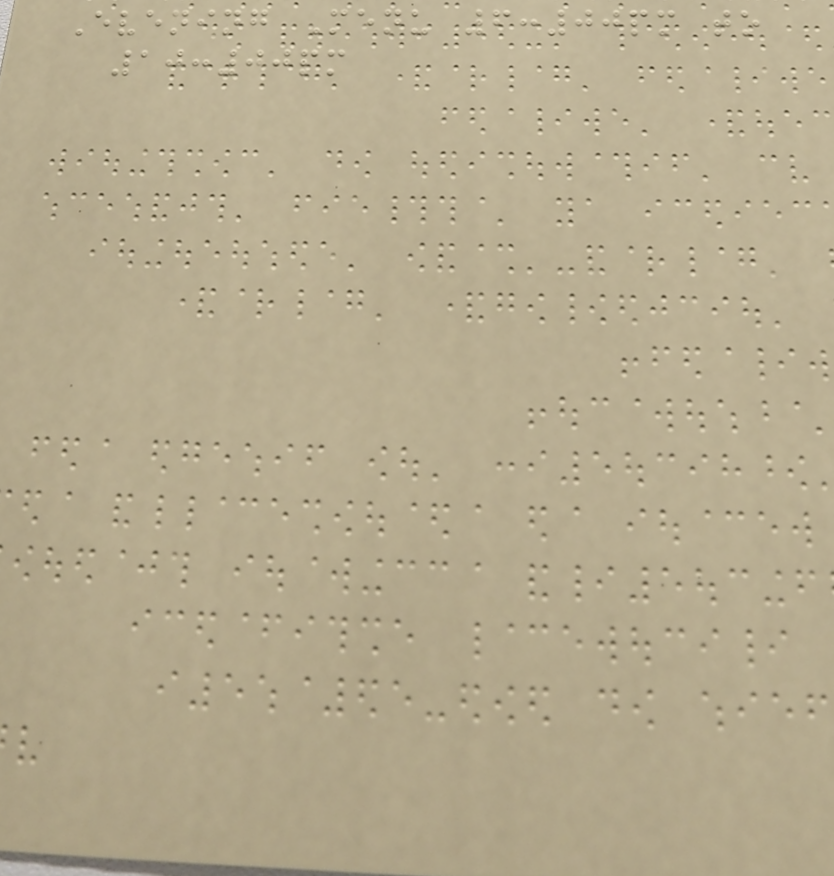Evening Menu 6:00pm to
10:00pm
